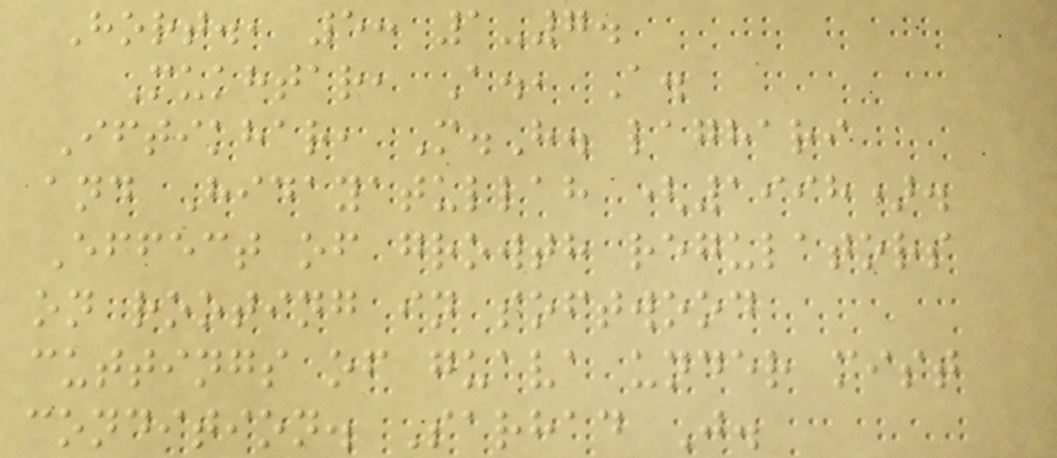Hort., 5: 1-7.
Mukhtar, A., A.
Iftikhar, M.H. laghari
and Hidayatullah (1998).
Effect of growth regulators
on rooting in softwood
cuttings of guava under mist
condition. Sarhad J.
